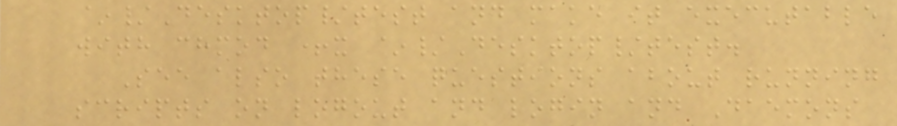~/Desktop/test and make it executable
with chmod +x ~/Desktop/test.
See also these questions about running
scripts on logout and login and Daemons
